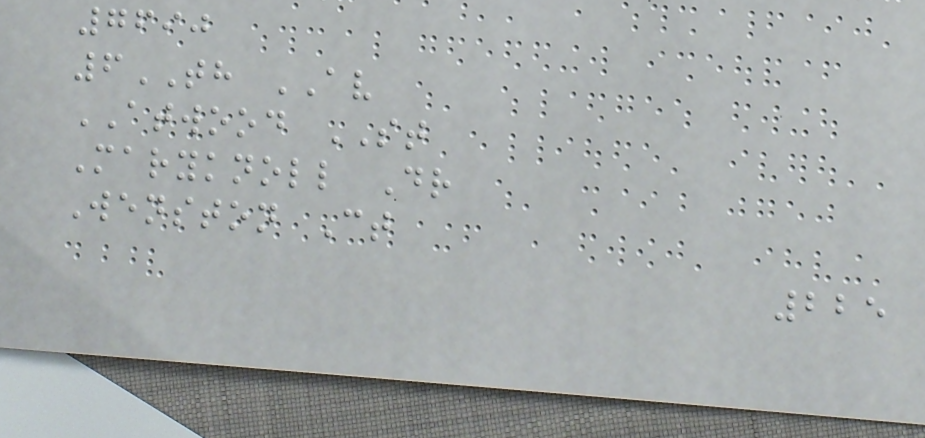7690
6TH AV
ATWOOD ST
Maryknoll Dr
Wenston Ct
225
